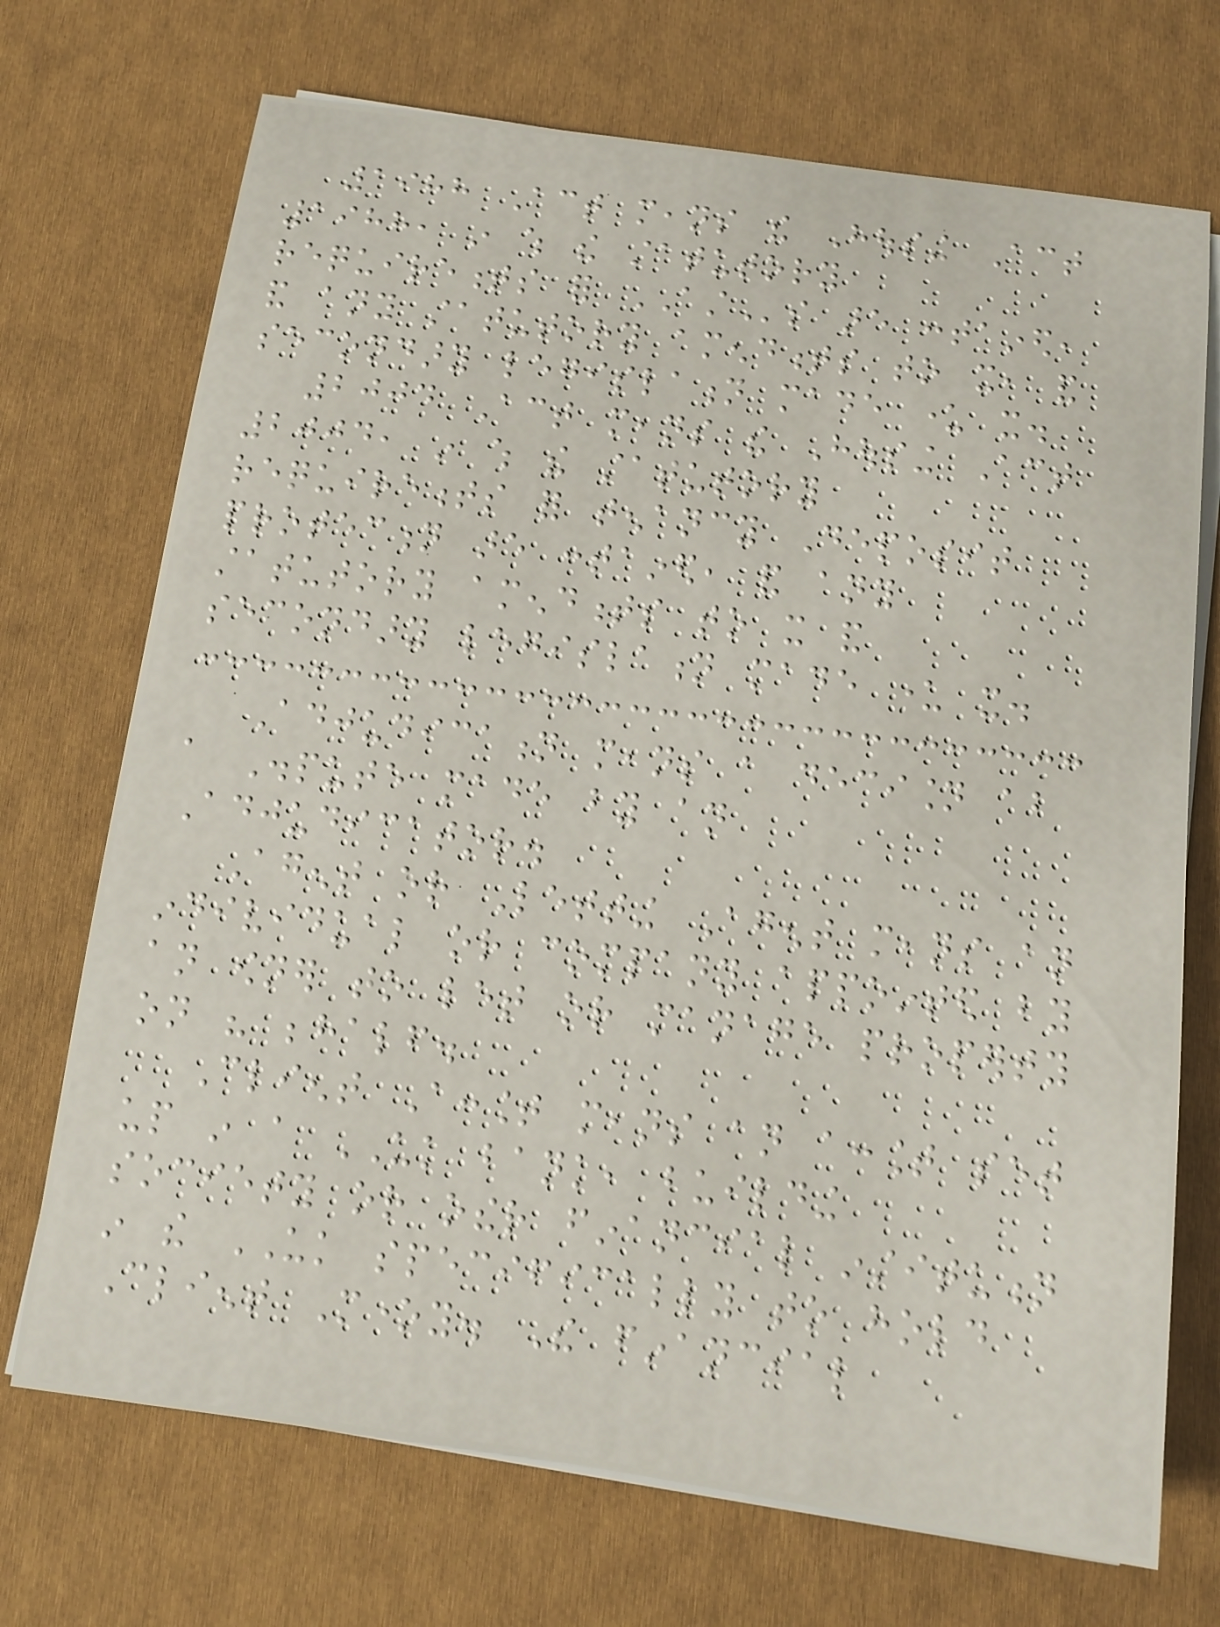1988 Act means the Housing Act
1988, in which the statutory
requirements for ASTs are contained,
and any statutory amendments to it, and
secondary legislation made under it.
2004 Act means the Housing Act
2004, in which the statutory
requirements for tenancy Deposit
protection are contained, and any
statutory amendments to it and
secondary legislation made under it.
Adjudication means a decision about
a Dispute made by an
Adjudicator.
Agent or Letting Agent means an
individual or company appointed by
an owner to let or manage property
on his behalf.
Client Account means an account set
up in a UK bank, building
society or other financial institution
in the UK specifically to hold
Client Money. The financial
